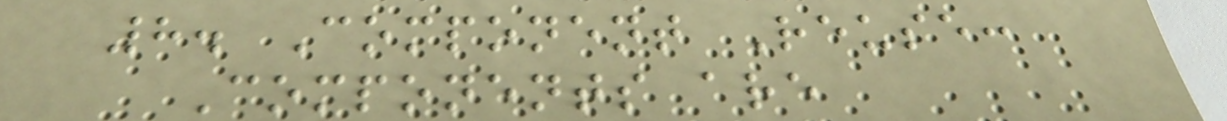8. Component Reuse:
Components are
